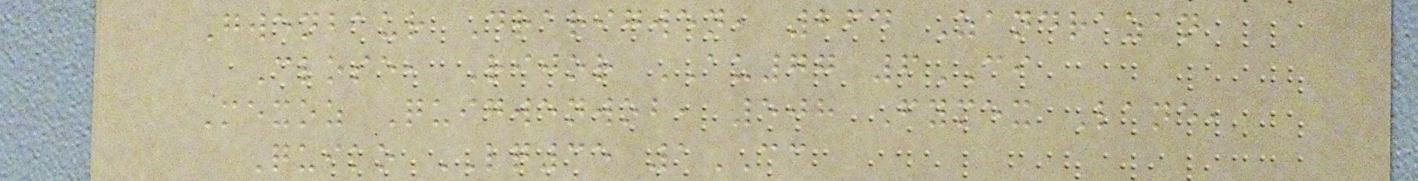Gwenbaur Drarigwen, 264 Zandrazan
Close, Rijor AU77 6CI
Mexoz Quigwenwob, 508 Fymex Lane,
Quiko LQ35 1CC
